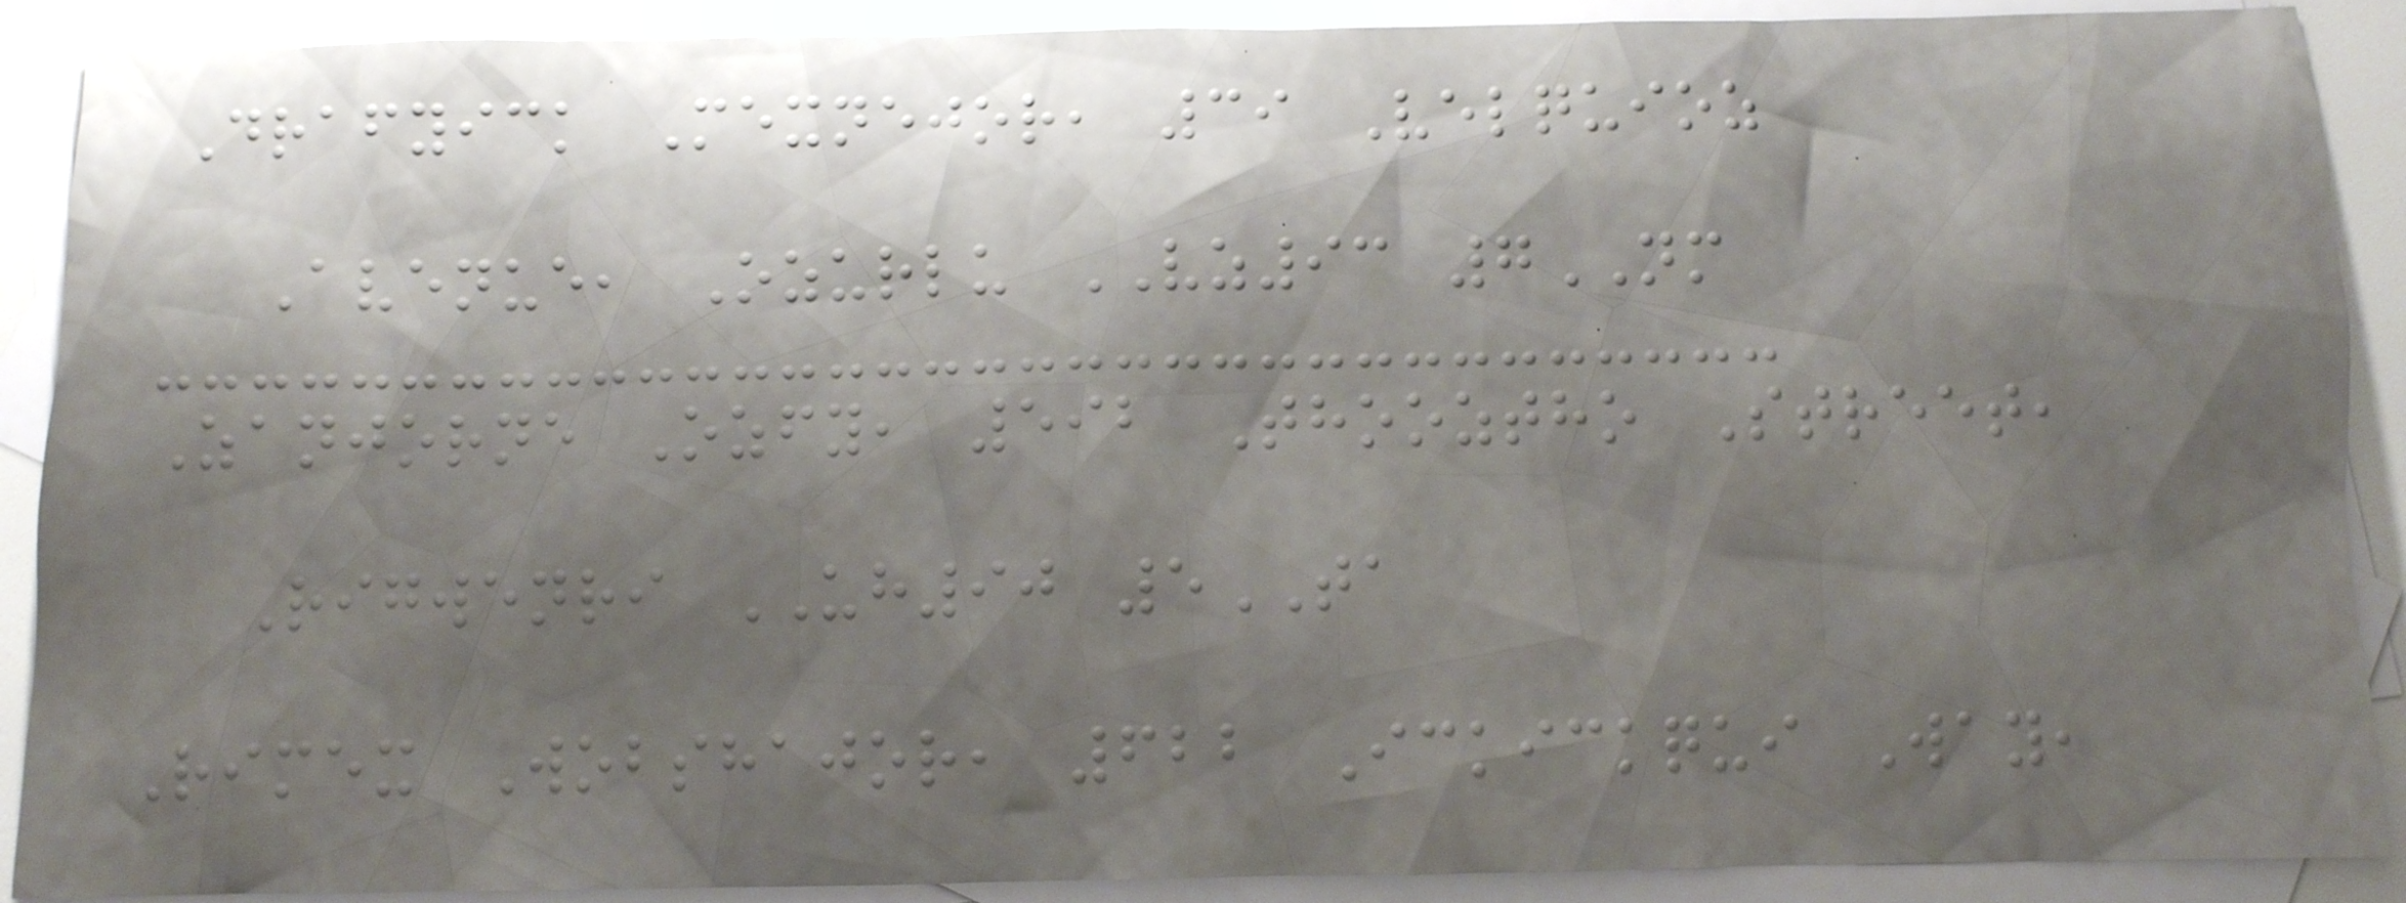Drafyick Mexnejor, 39 Velquioz
Avenue, Ozurlu VZ93 7NM
Zanjorne Ozfy, 592 Thooztho Street,
Rigwenri UH90 5TA
Rimex Wobshajor, 622 Ickickqui Way,
